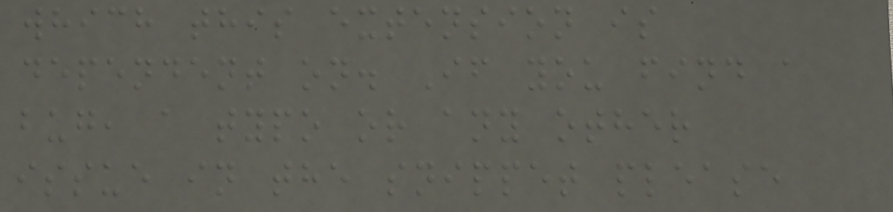which this extension is
dependent on. If you find a
bug, a typo or any other
issue in the snippet please
